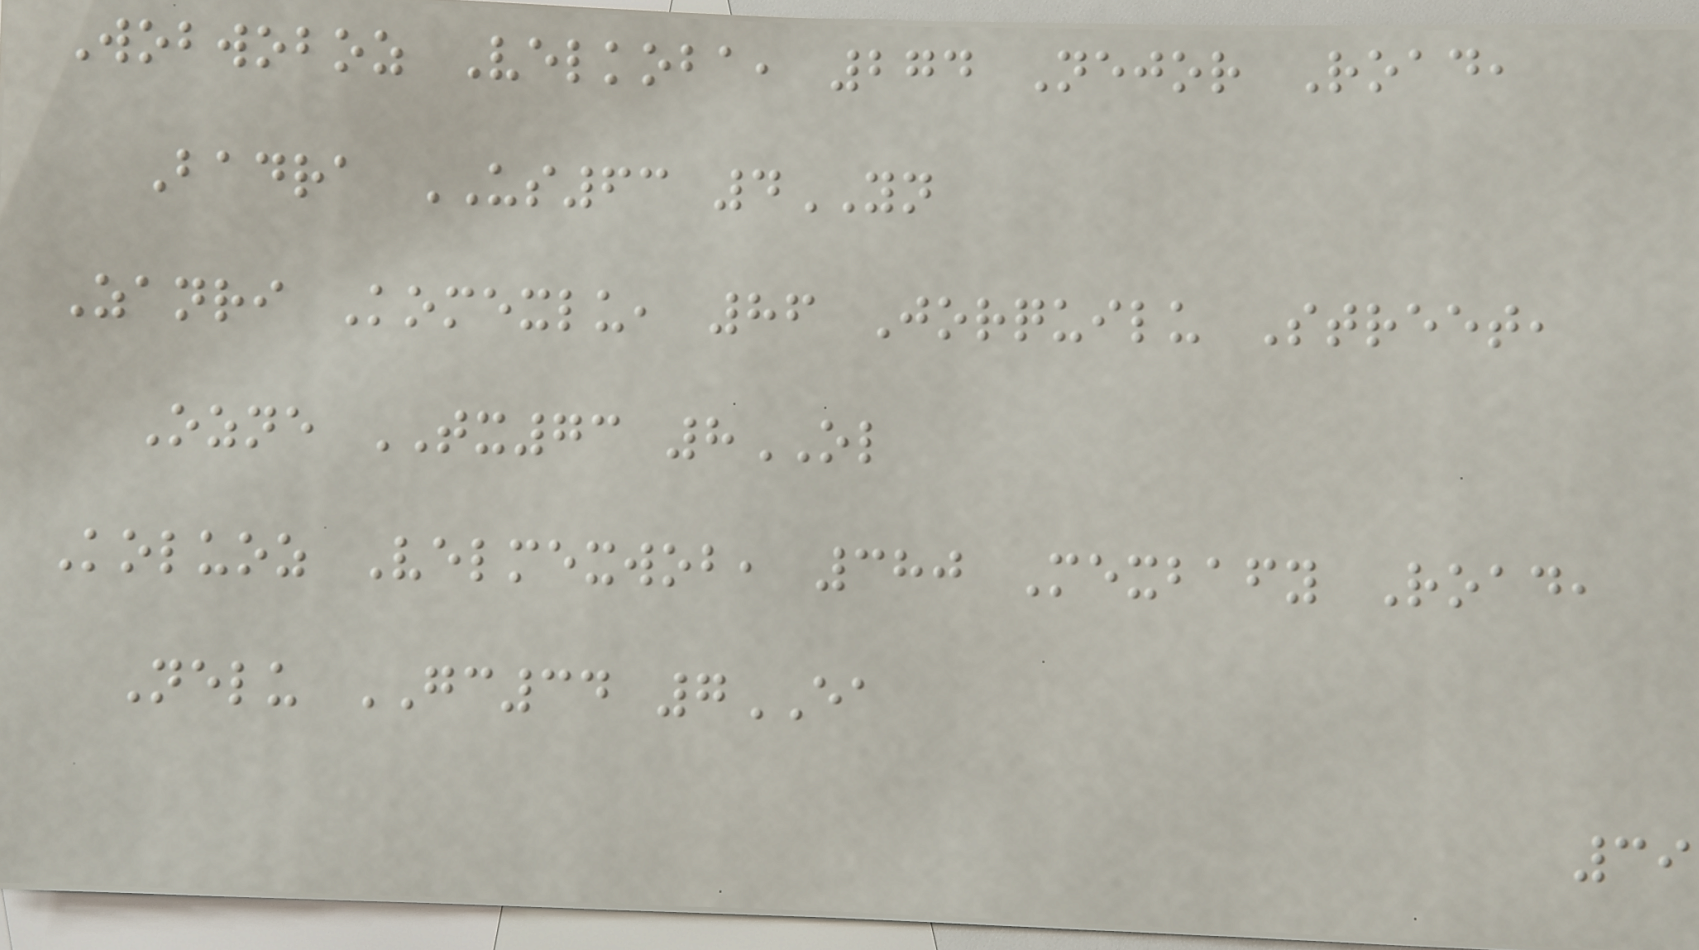Wobwoboz Velkoba, 274 Nejor Road,
Badra US63 4YN
Zanri Komexlu, 86 Jorquilu Street,
Ozne TX73 8OL
Koluoz Velmexwob, 380 Mexbafy Road,
Nelu GC34 7EA
39
